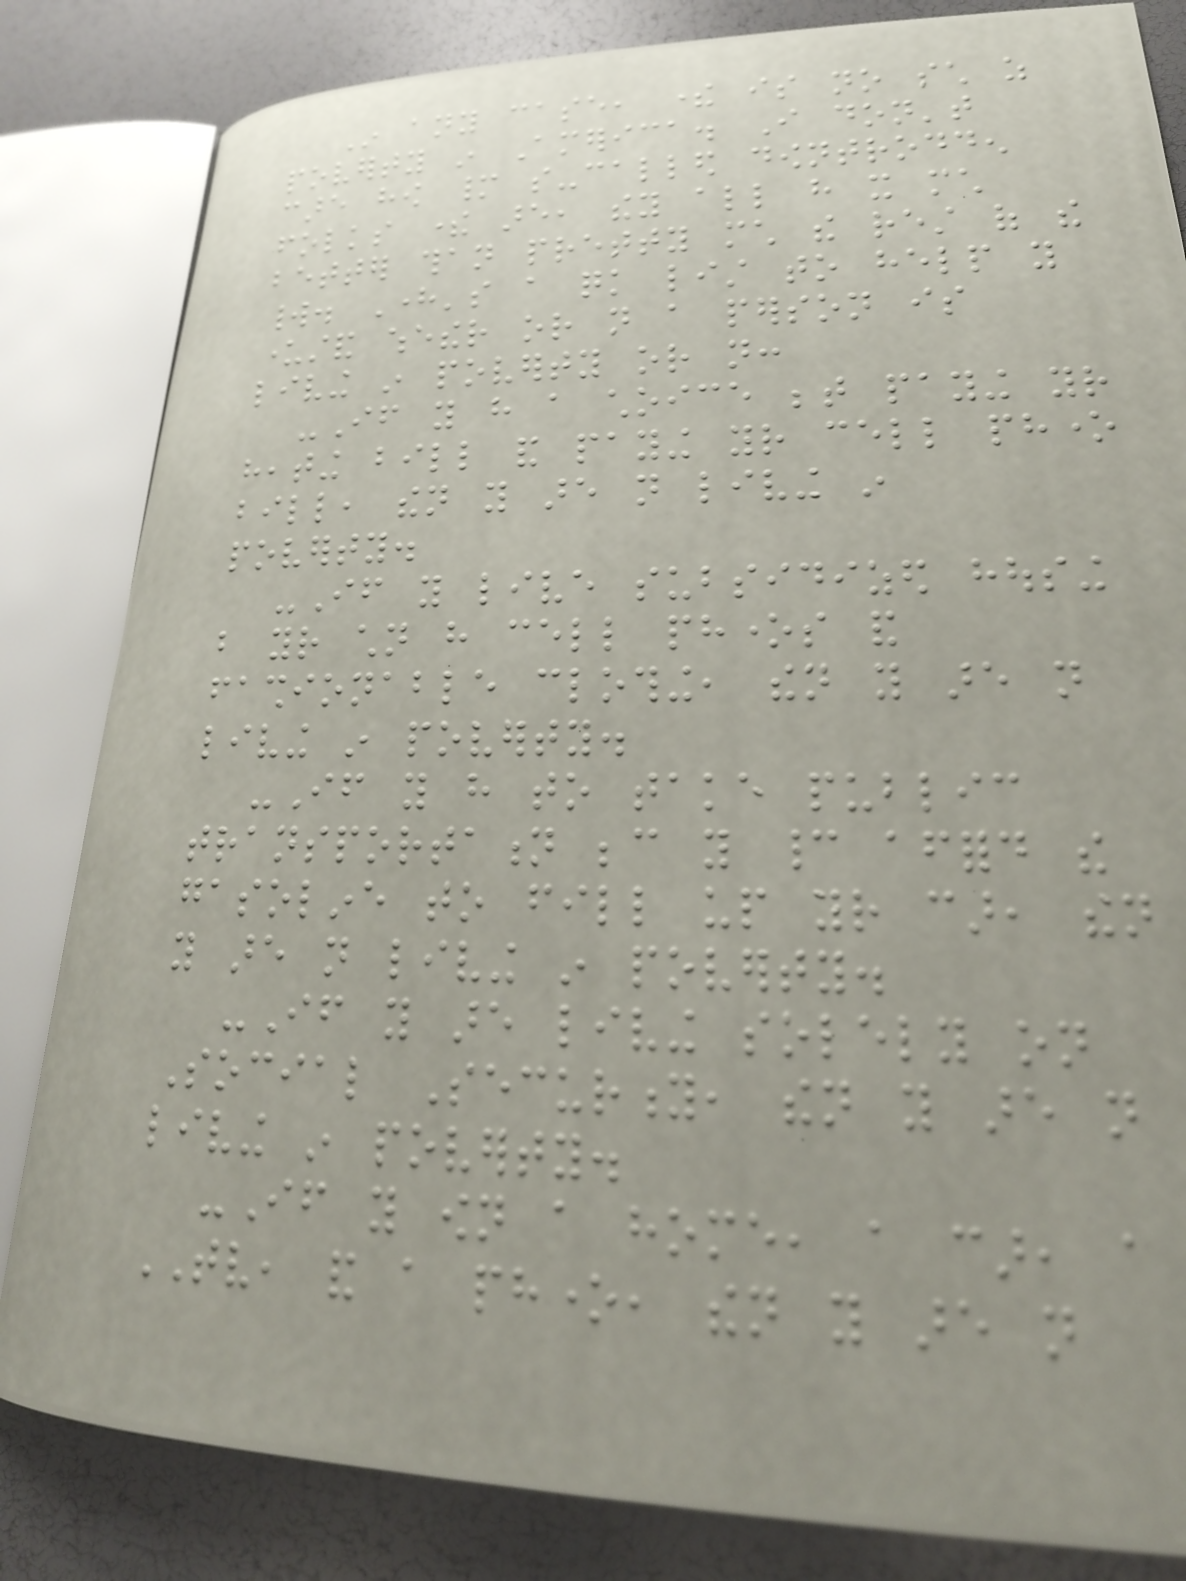In any case, there is no such as
poverty in America. I don't
care how many so-called downtrodden
folks there are, they all have it much
better than pretty much the rest of the
world. Here's a quick list to help you
understand whether or not a person is
living in poverty or not:
-If you have a choice between paying your
heating bill and paying your cell phone
bill, then you are not living in
poverty.
-If you live subsidized housing
but your children have cell phones and
fashionable clothing, then you are not
living in poverty.
-If you have to take public
transportation because you cannot afford the
gasoline to fill up your car, then
you are not living in poverty.
-If you are living solely on
Social Security, then you are not
living in poverty.
-If you own a home, a car, a
TV, and a phone, then you are not
